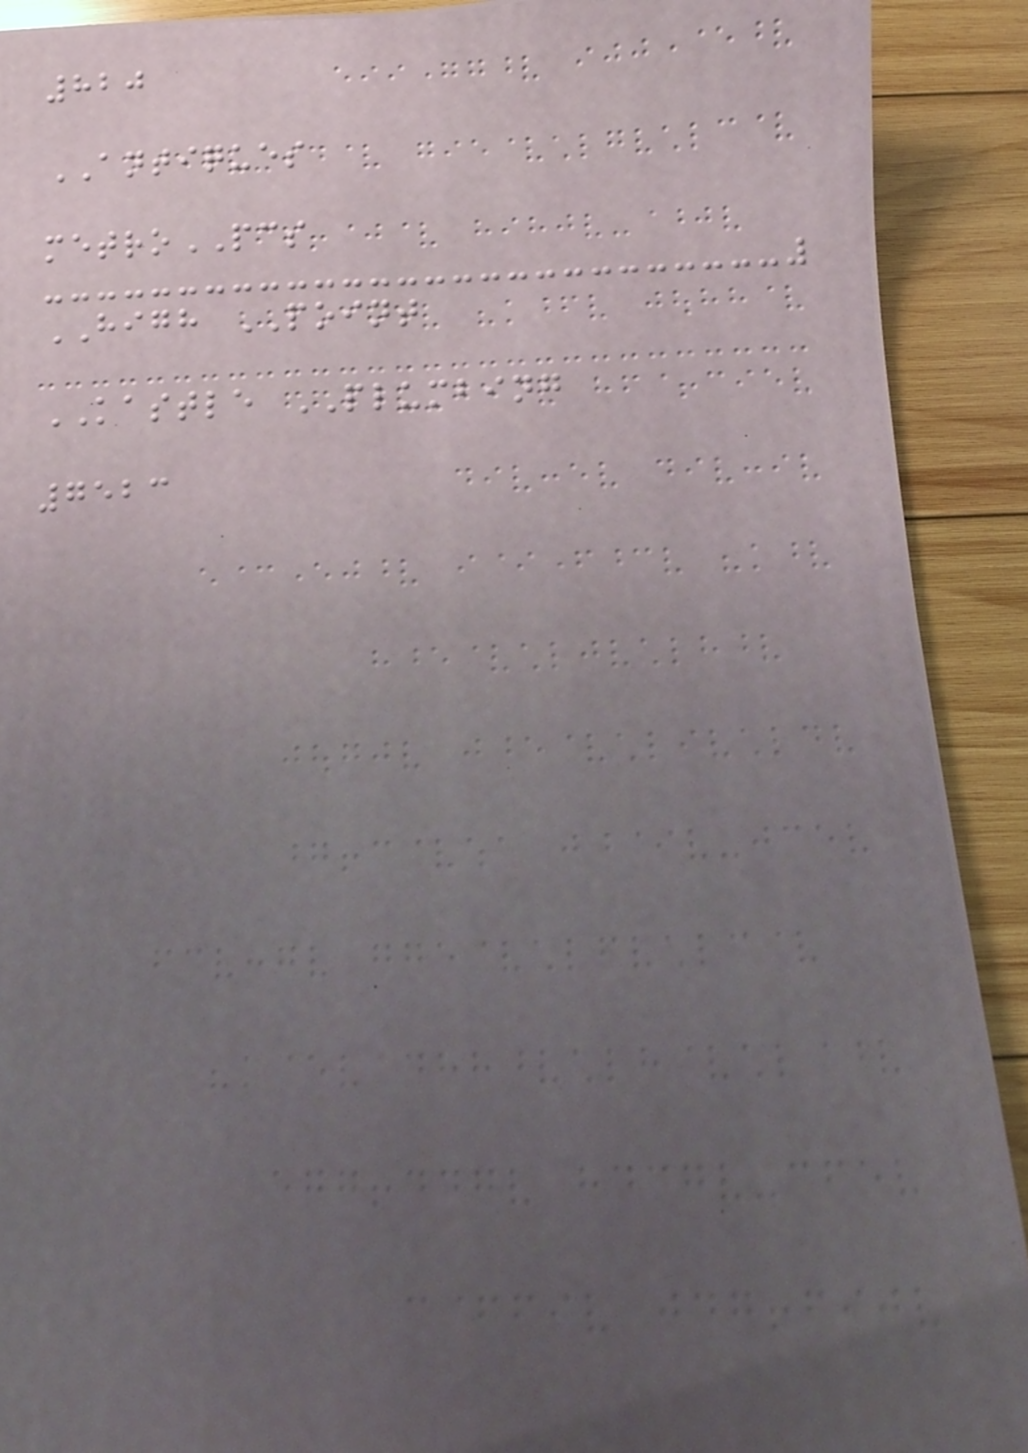820
ANTIQUES
metroPCS
HIGH POINT
KASTLE PLUMBING
7523
